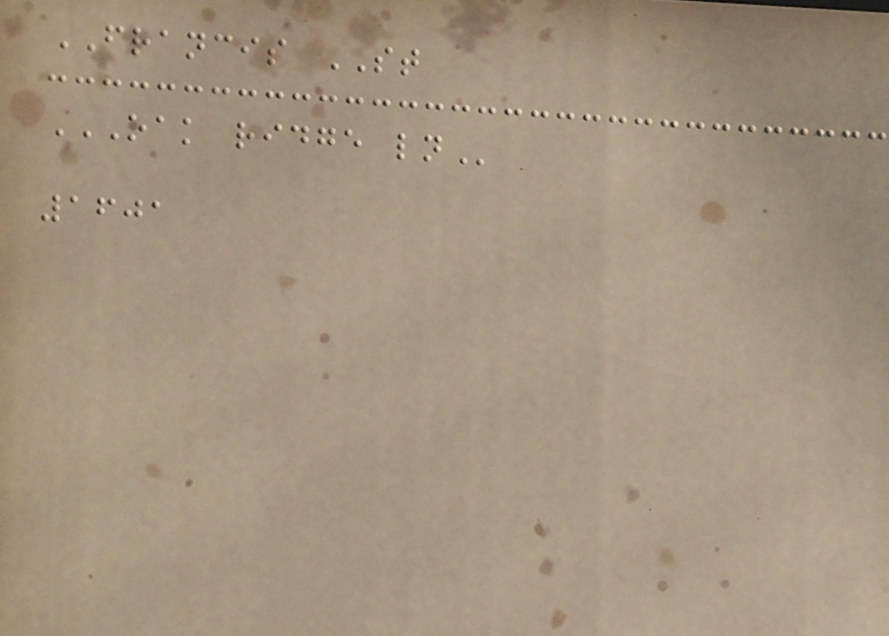FRANCIS ST
OAK RIDGE LN
1601
